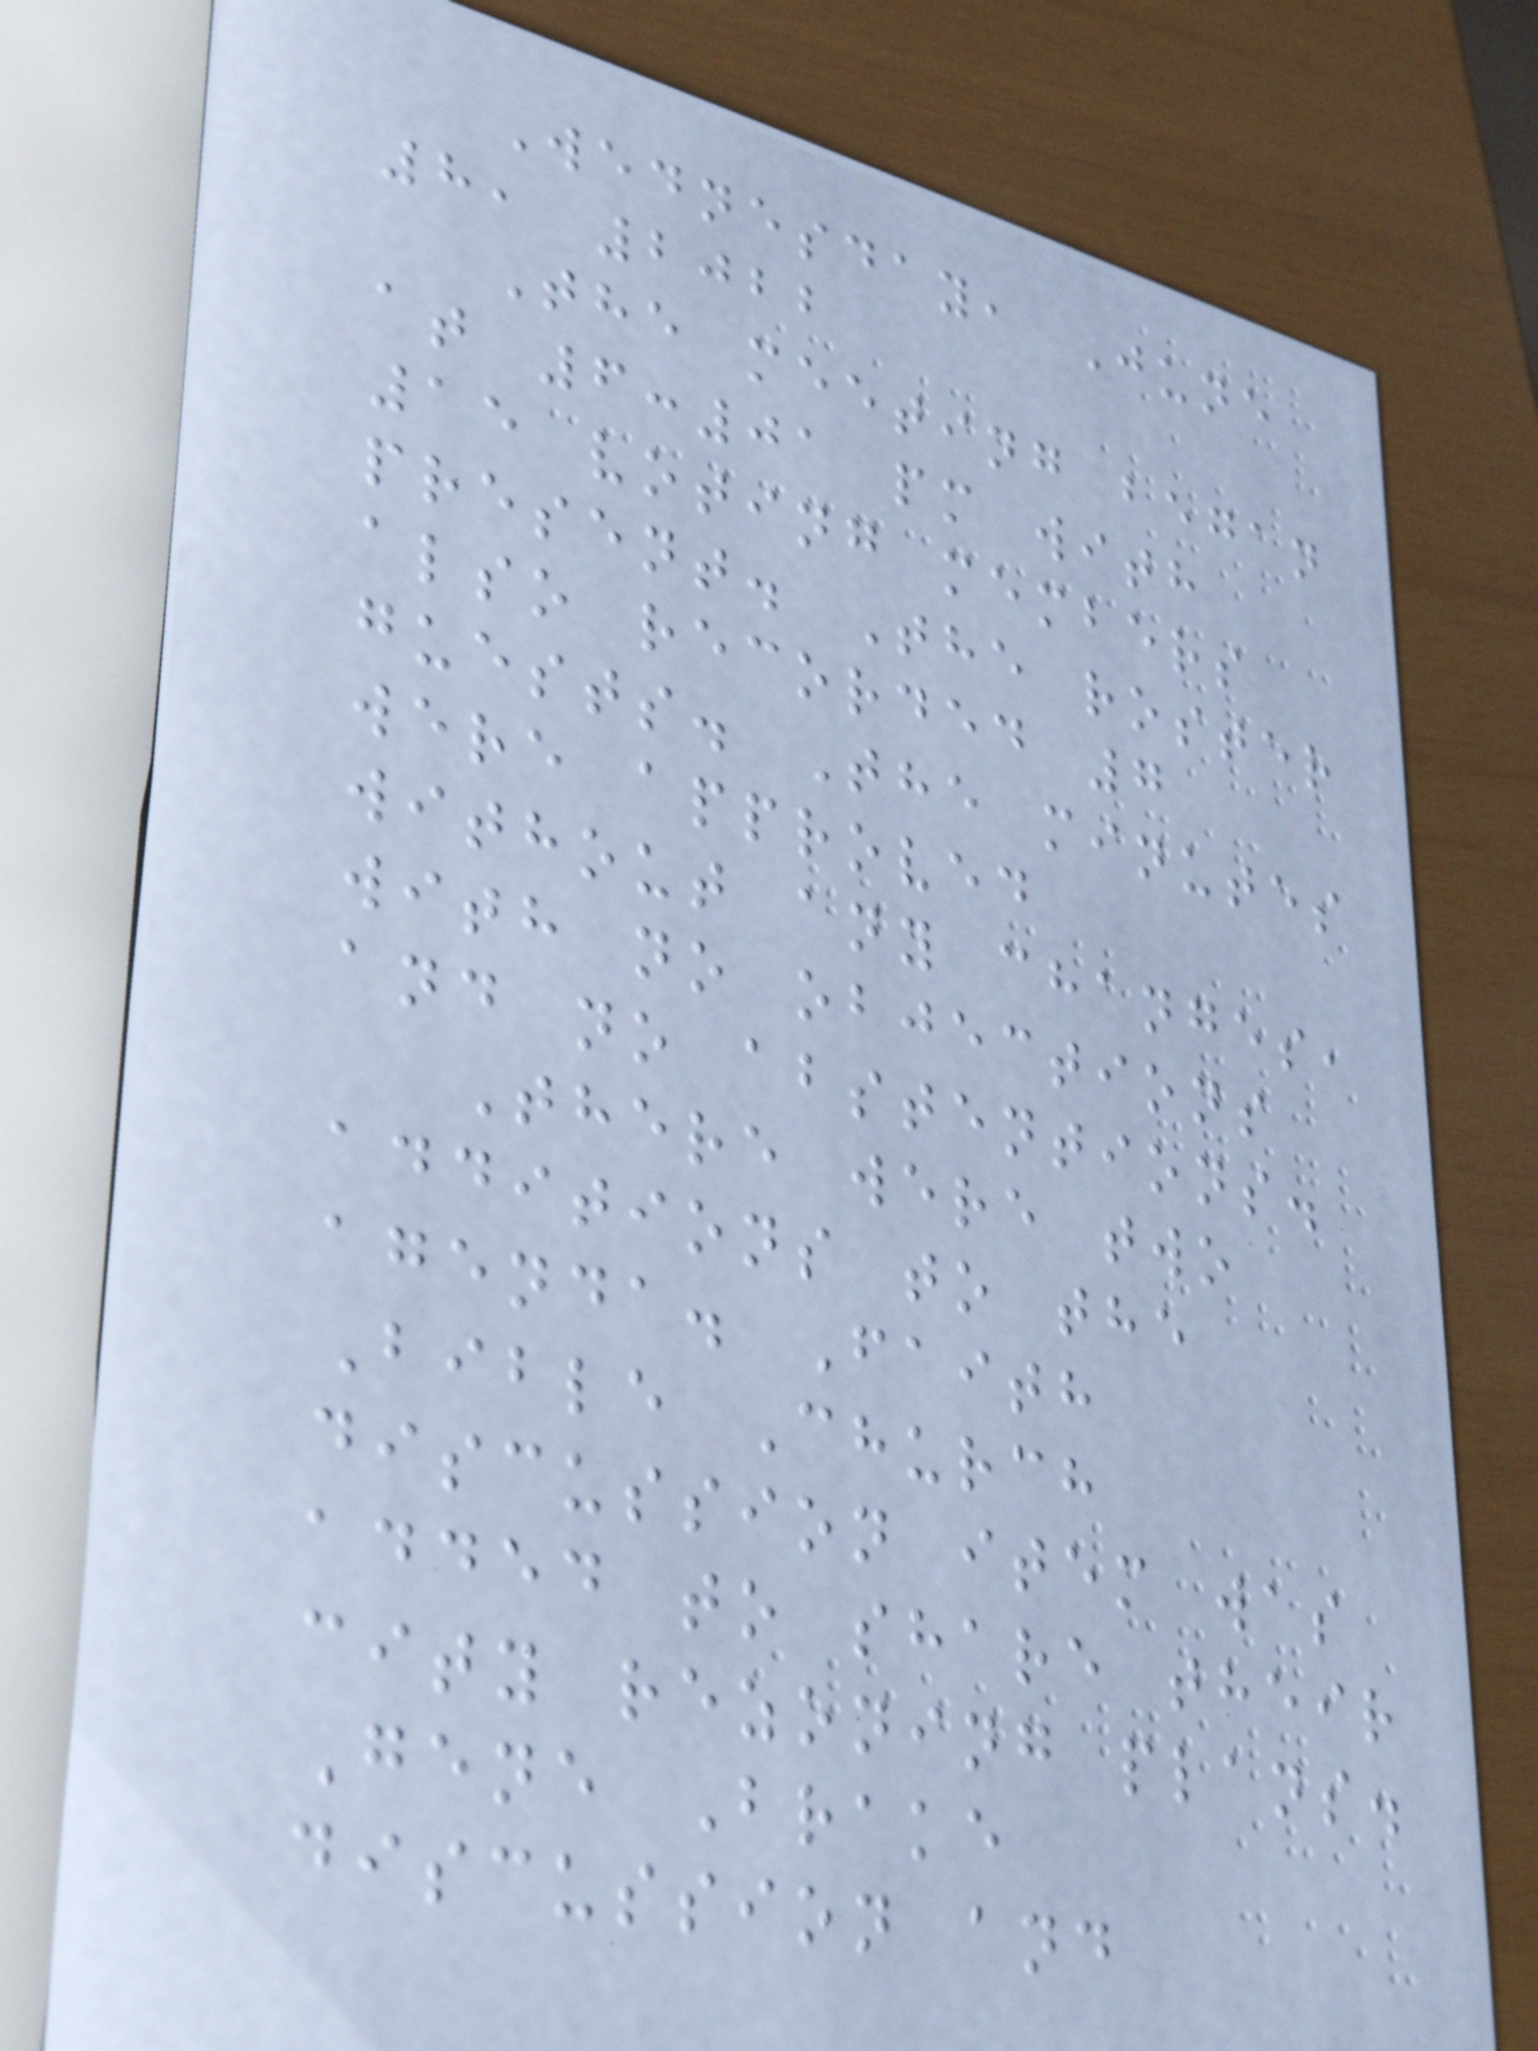Wednesday, June
8, 2022
The meeting began
at 6:01 pm with
15 voting members
present. The roster
also recorded 7
guests. The minutes
were approved
without any changes,
with no objections
and no abstentions.
There were two
additions to the
agenda. Faith
Bible Church
discussion item was
added to share their
city rezoning plans.
Gene Brake
discussion and
